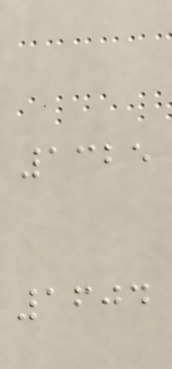1325
1604
